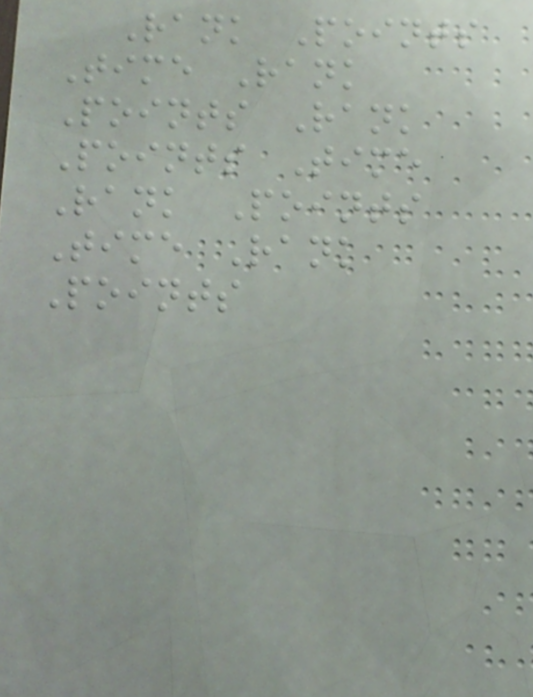Rank Points
Time Rank
Points Rank
Points Time
Rank Points
Time Rank
Points
